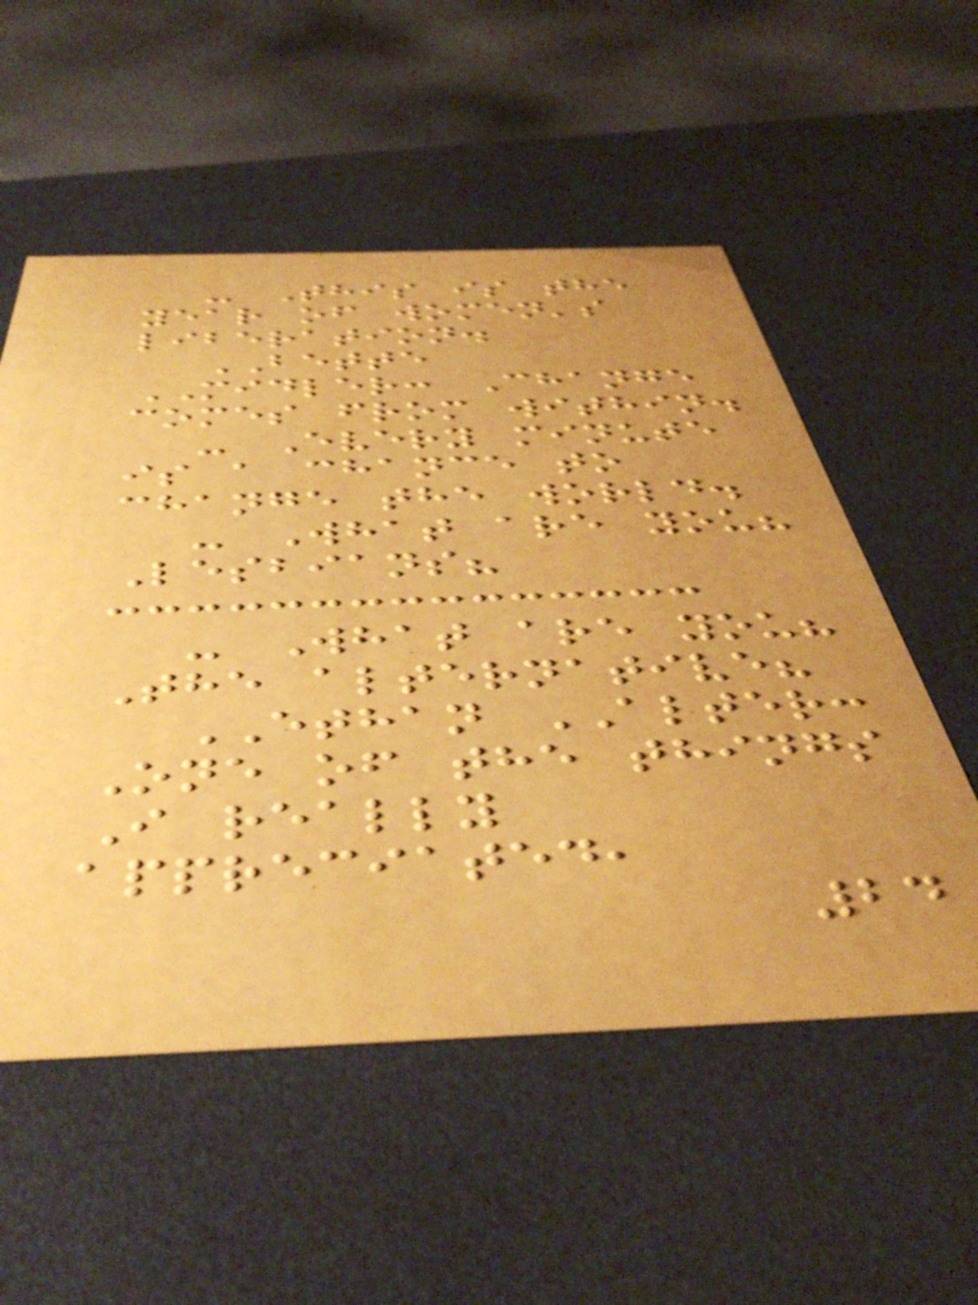- This is the
year of women's
liberation.
BETTE
MIDLER: Change
comes from within.
- Every minute
is a chance to
change the world.
- What are you?
Lesbians?
- What are you?
The alternative?
ETHAN ALTER:
One of the things
I really
appreciated,
24
